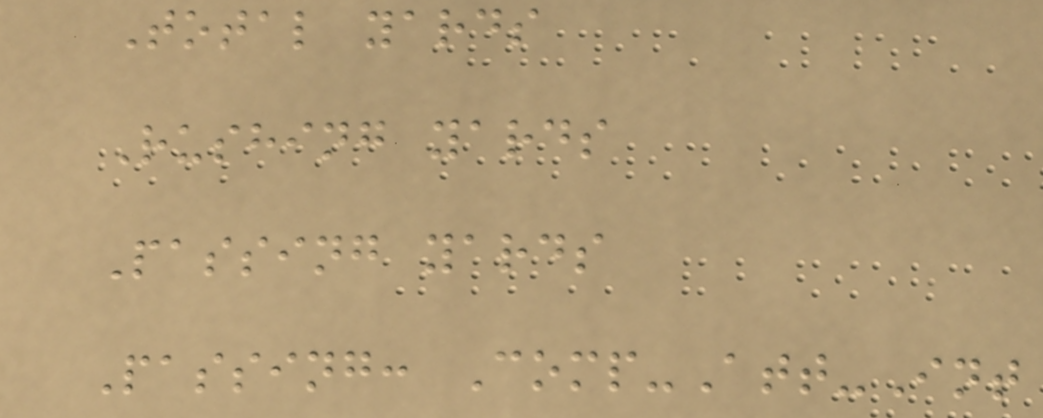Total yards
Rushing yards
Passing yards
Passing: Comp-Att-Int
